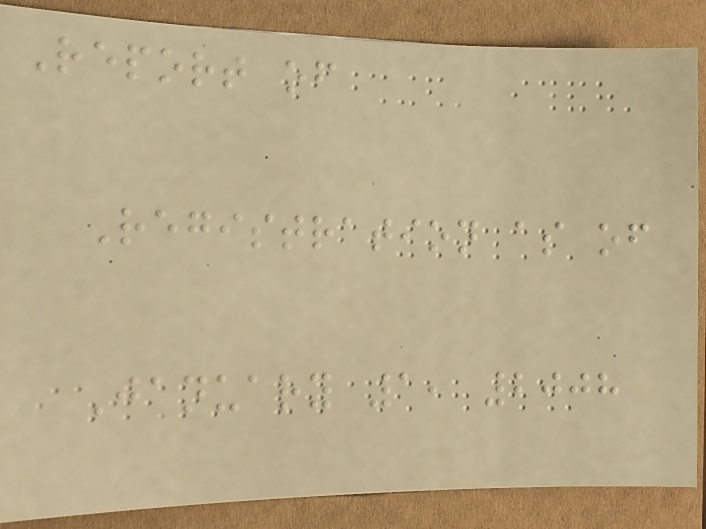Report of
Registration as of
January 1, 2008
